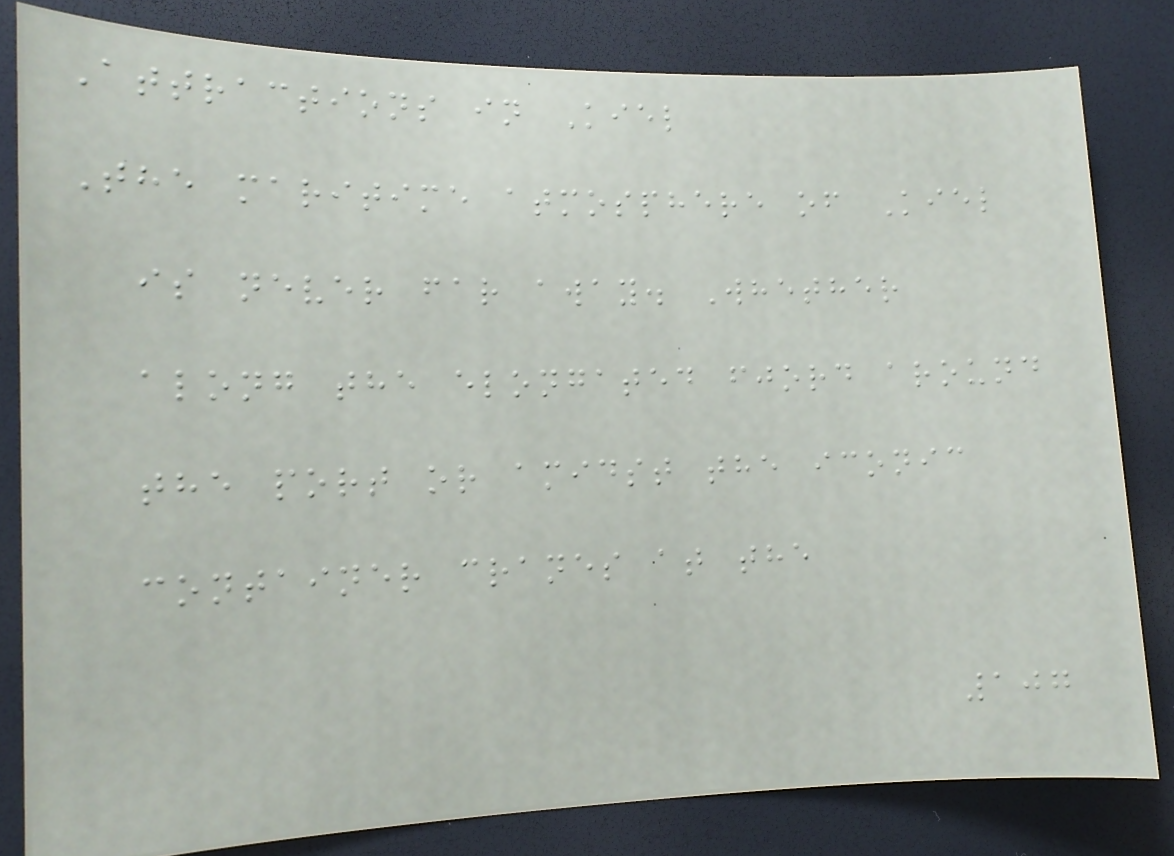Attractions in Kiel
The maritime atmosphere of Kiel
is never far away. Whether
along the elongated fjord around
the port or amidst the iconic
container cranes at the
107
